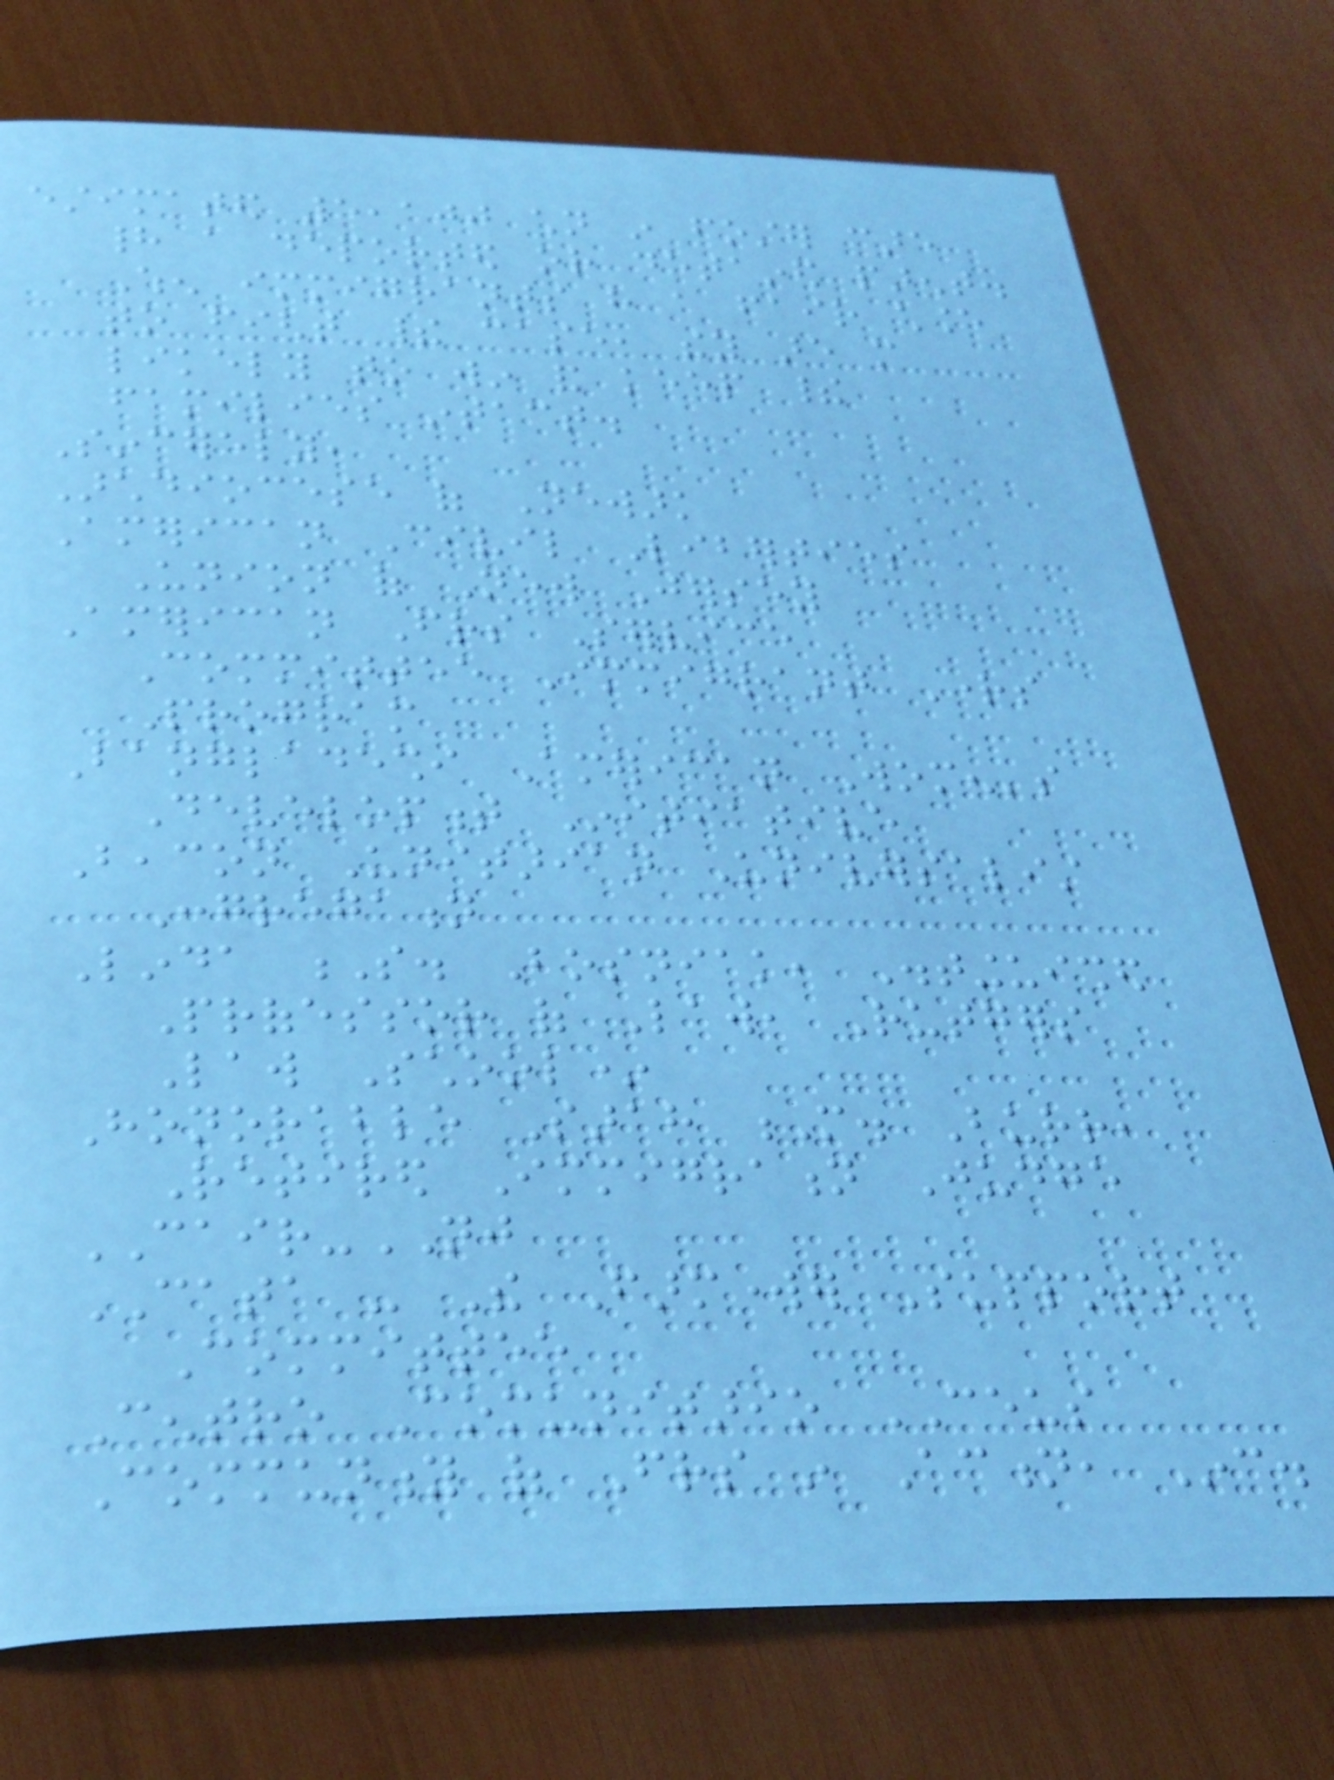estimated 5,100 children in foster care
had a deported or detained parent.
When immigrants have a fair chance
to fight their case, they are more
likely to win and keep their
families intact.
Sincerely,
Archdiocese of Newark
American Civil Liberties
Union of New Jersey
American Friends Service
Committee Immigrant Rights
Program
Bangladeshi American Women's
Development Initiative
Beacon Unitarian Universalist
Congregation
Linda S. Bosniak, Distinguished
Professor of Law, Rutgers
Law School*
Honorable Sarah M. Burr,
Retired Immigration Judge
CAIR-NJ
CATA - The Farmworker Support
Committee
Centro Comunitario CEUS
Community of Friends in Action, Inc.
